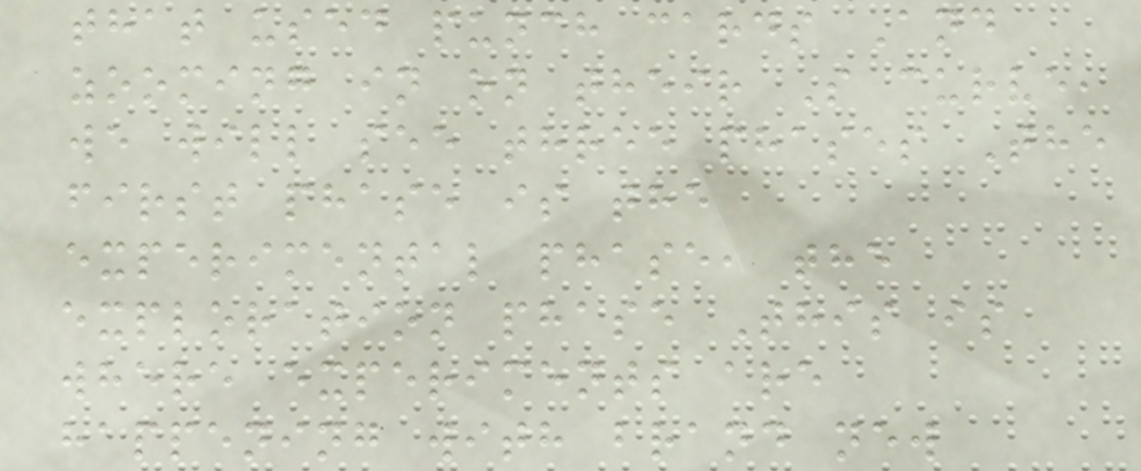that used punch cards And
zooming in on their S curve,
we will see three phases The
first phase is the
experimental phase, the
exploration phase This is
where experiments are
happening with brand new
